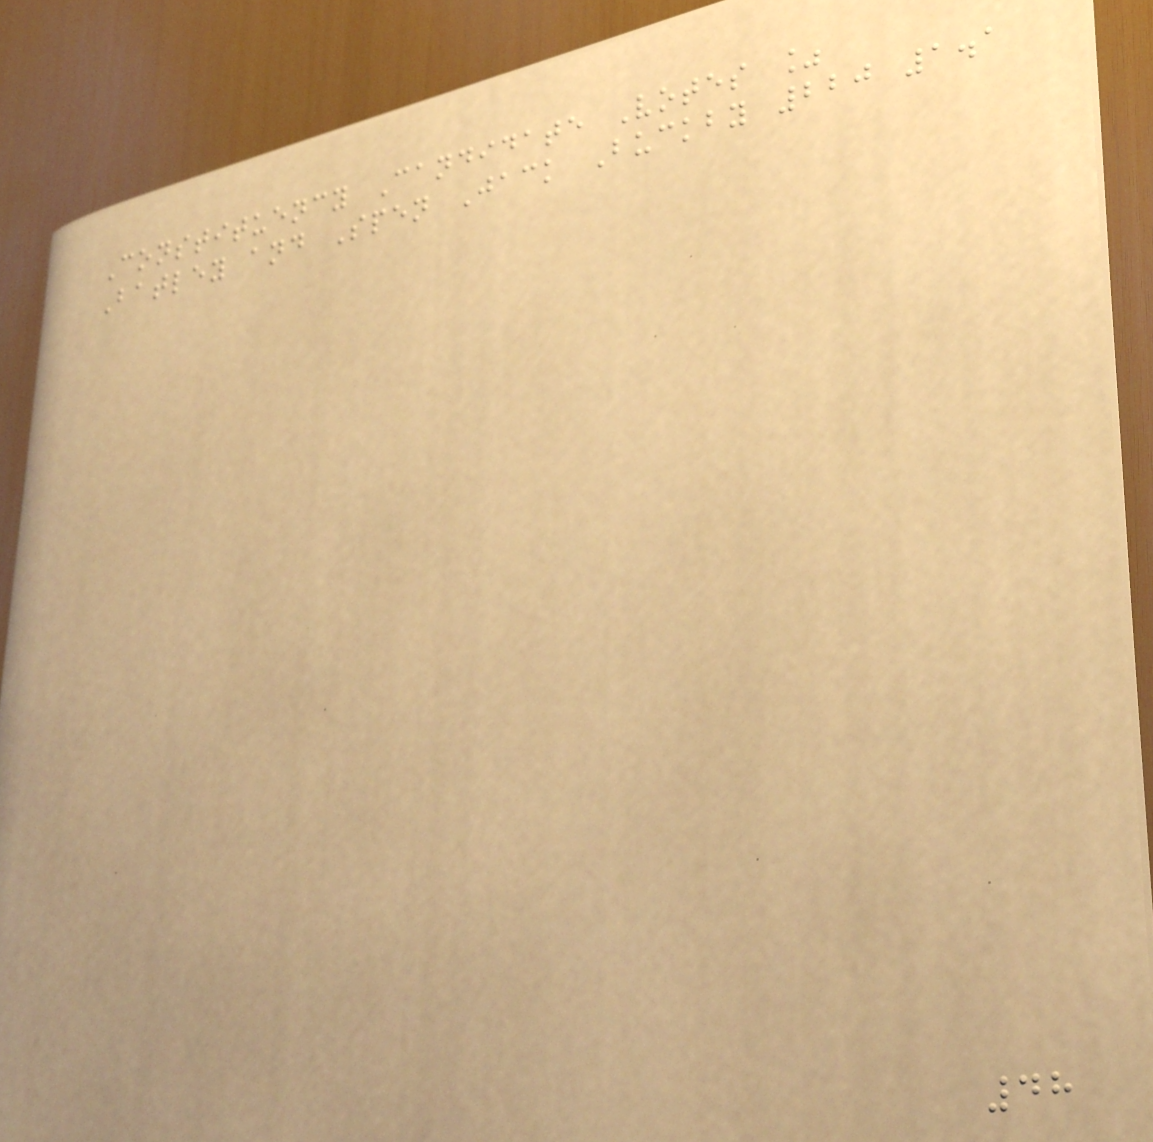Constituency Candidate Votes %
Batley and Spen Jack Buckby 220 1.1
48
